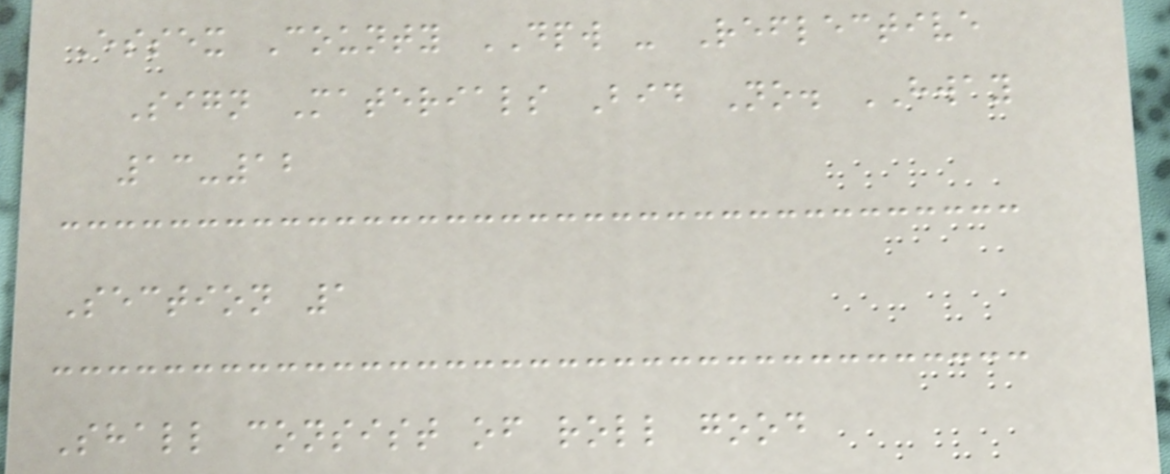Essex County DPW - Reflective
Sign Materials Bid No. HWAY
13-12
Section 1
Shall consist of roll good
